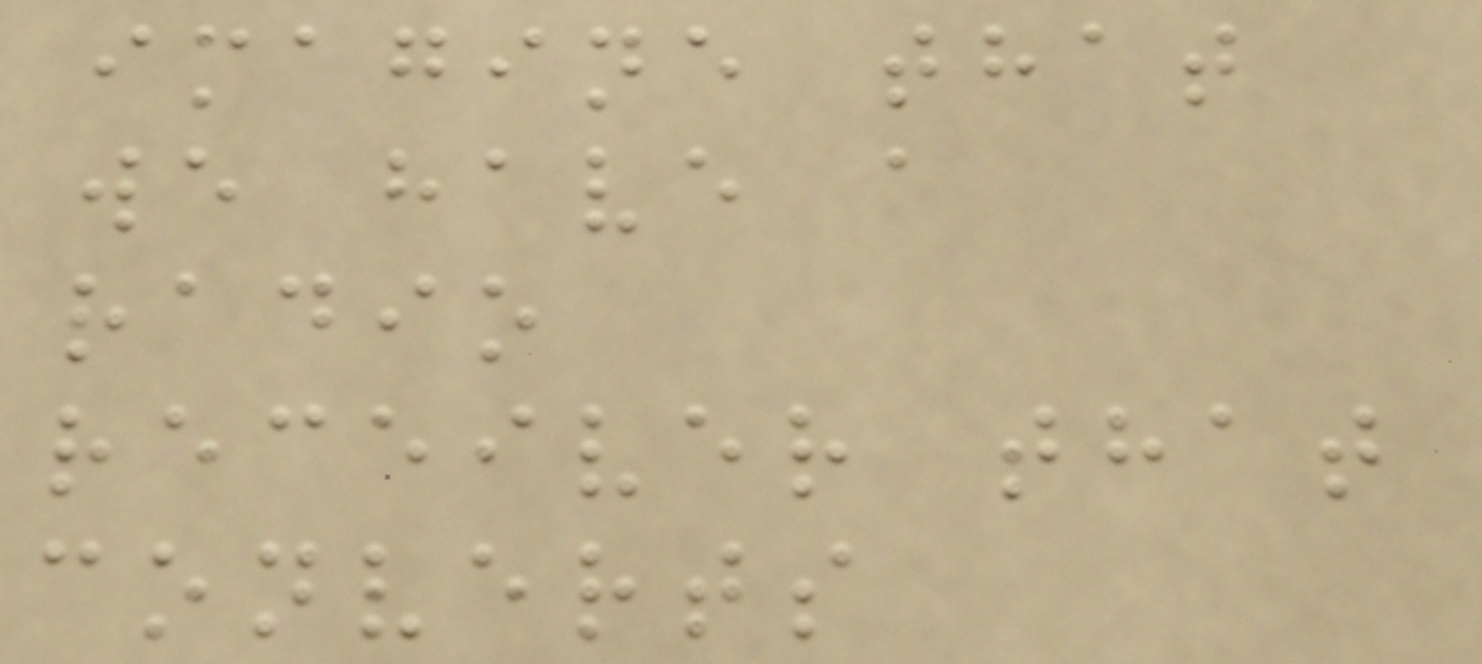imagine that
we have a
radio
receiver that
converts
